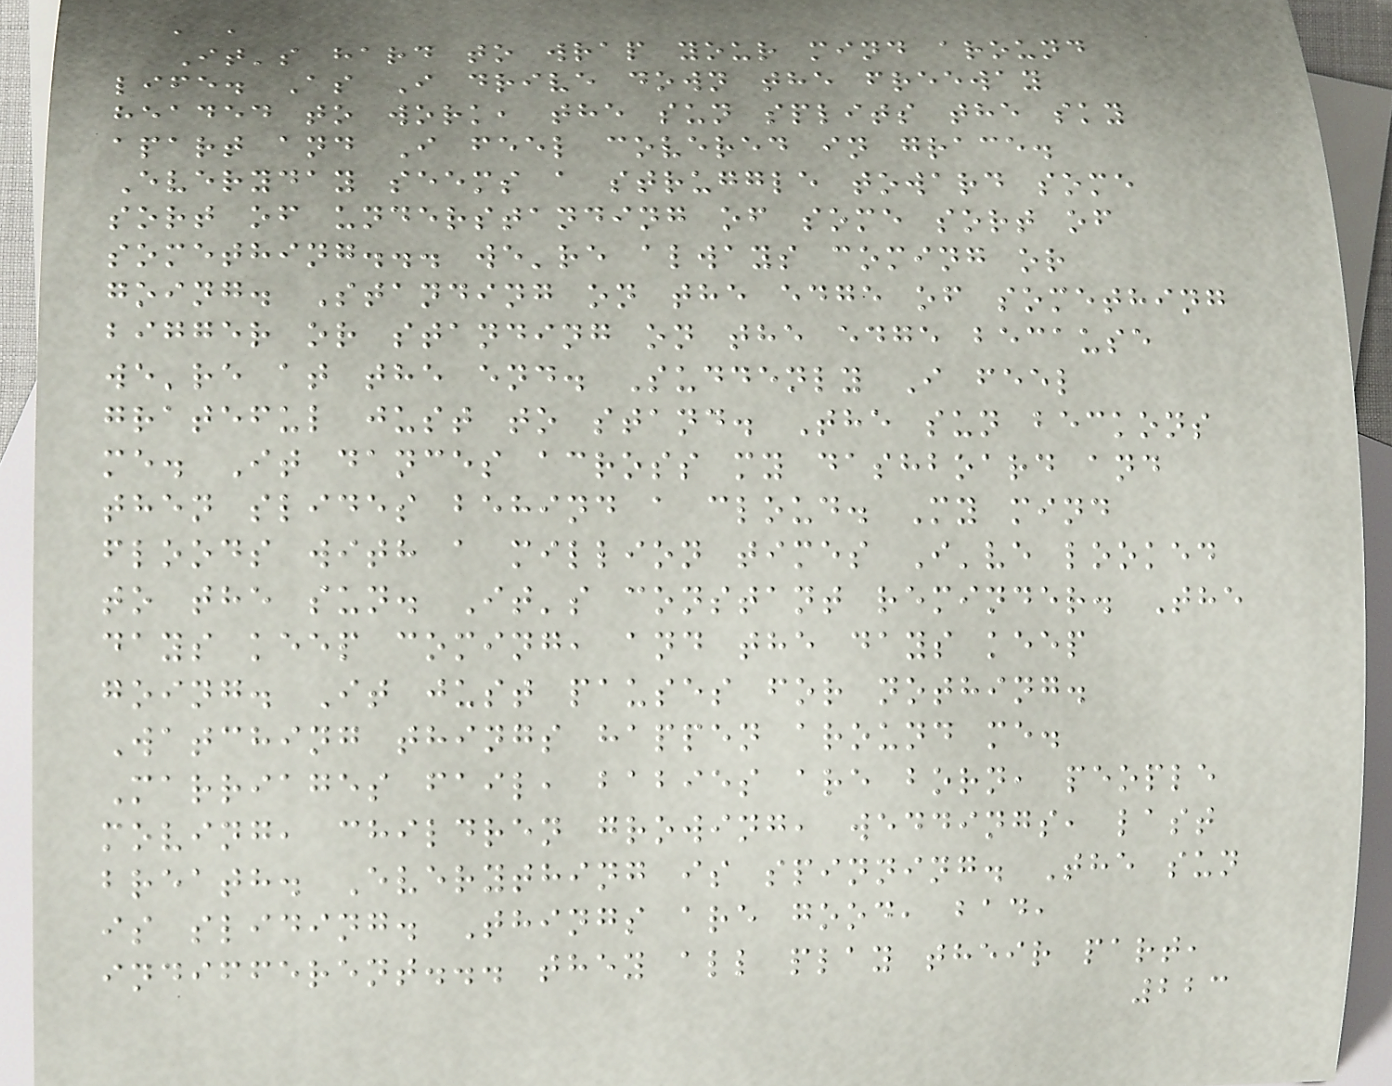, ,
It's hard to wrap your mind around
life. As I drive down the freeway
headed to work, the sun splits the sky
apart and I feel covered in grace.
Everyday seems a struggle toward some
sort of understanding of some sort of
something... we're always coming or
going. Standing on the edge of something
bigger or standing on the edge because
we're at the end. Suddenly I feel
grateful just to stand. The sun beckons
me. It dances across my dashboard and
then slides behind a cloud. My mind
floods with a million times I've looked
to the sun. It's constant reminder. The
days keep coming, and the days keep
going. It just pauses for nothing.
Watching things happen around me.
Marriages fail, babies are born, people
moving, children growing, weddings, last
breath. Everything is spinning. The sun
is sliding. Things are good, bad,
indifferent... they all play their part,
223
